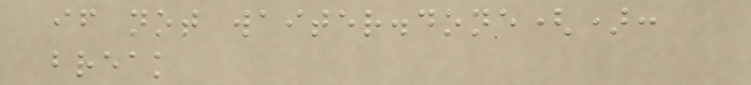if not waiter.done():
break
